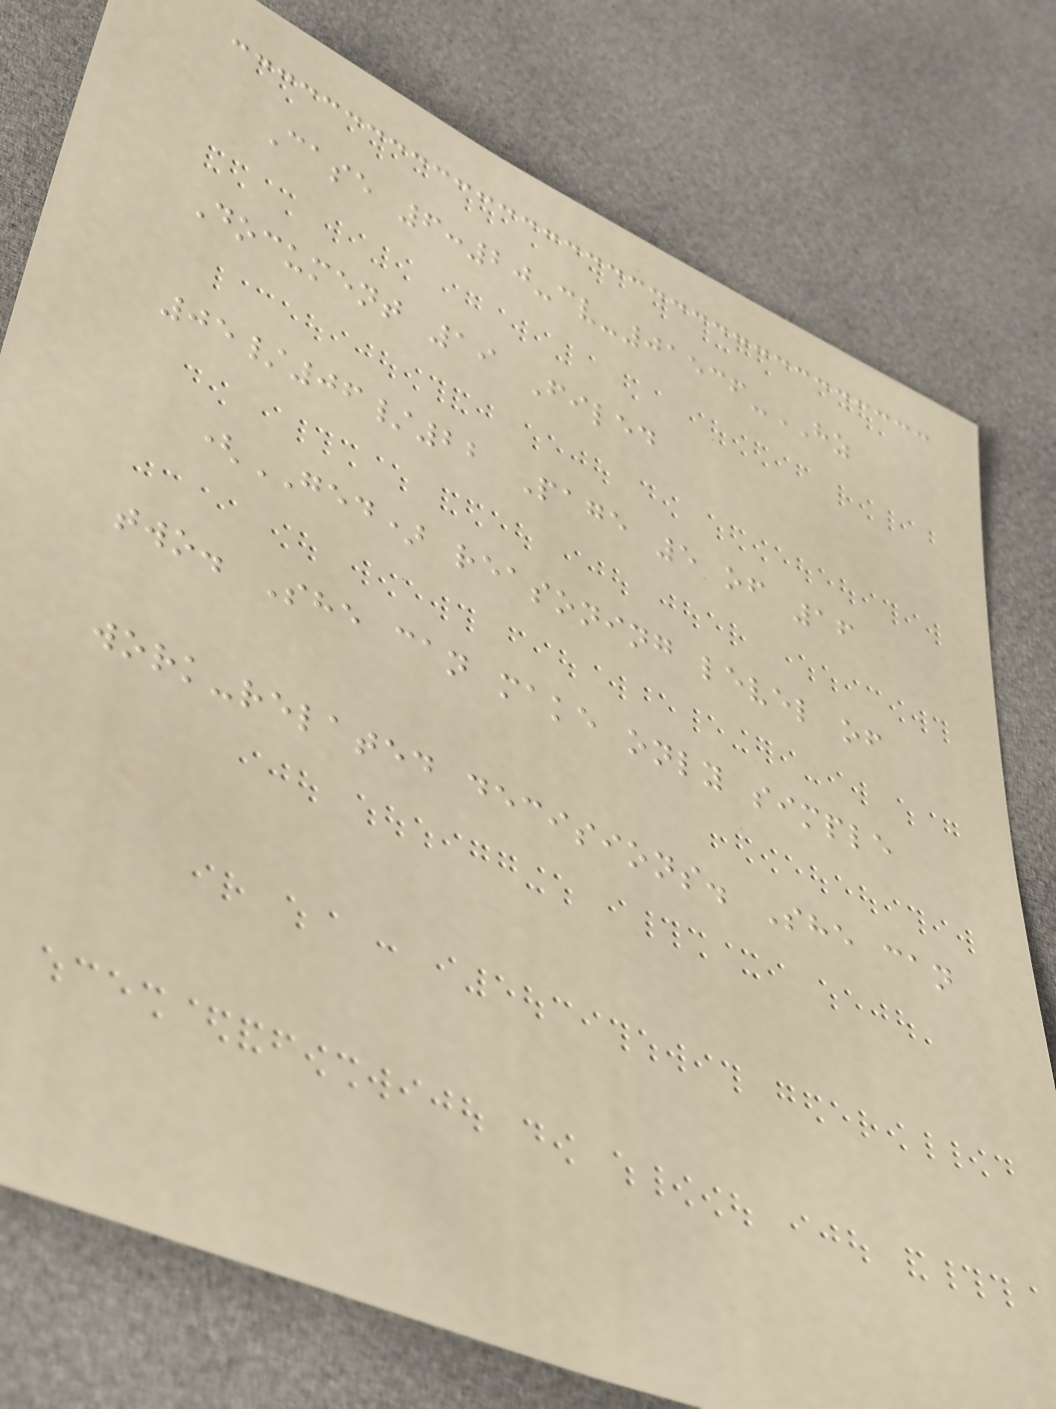Case 6:20-cv-01536-HZ
Document 19 Filed
05/06/22 Page 5 of 16
(GED) reasoning level of
two. She can make only simple
work-related decisions. She can
